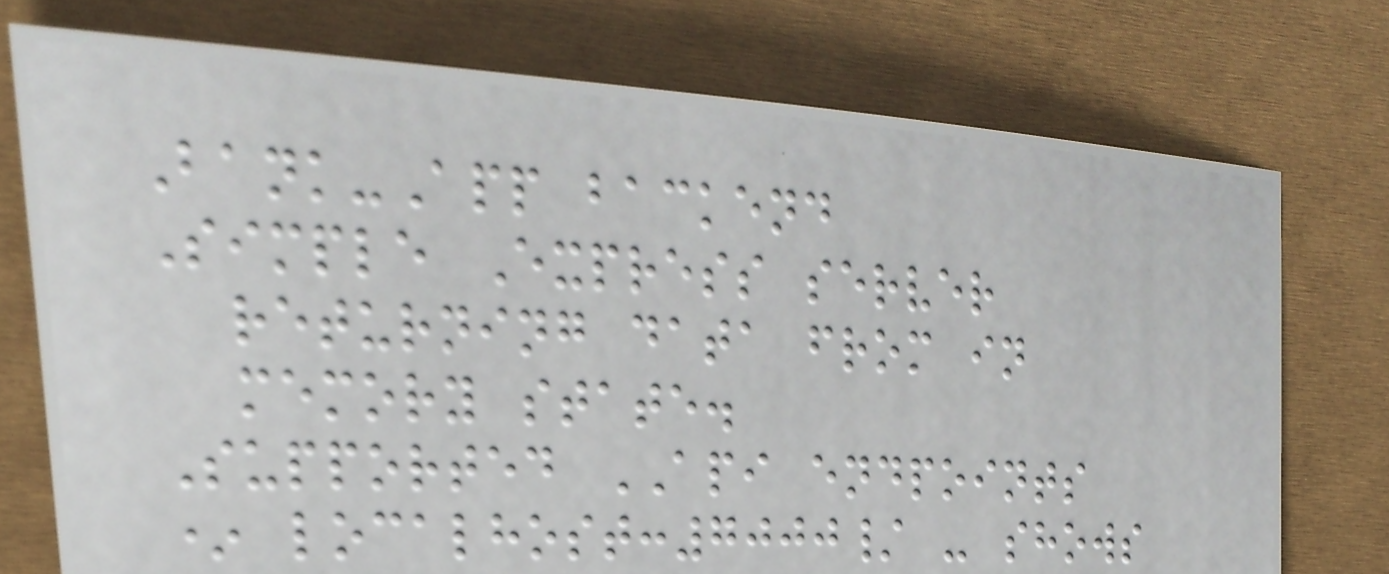Bank-App backend
Simple Express server
returning data from in
memory state.
Supported API endpoints
* localhost:7000/ - shows
